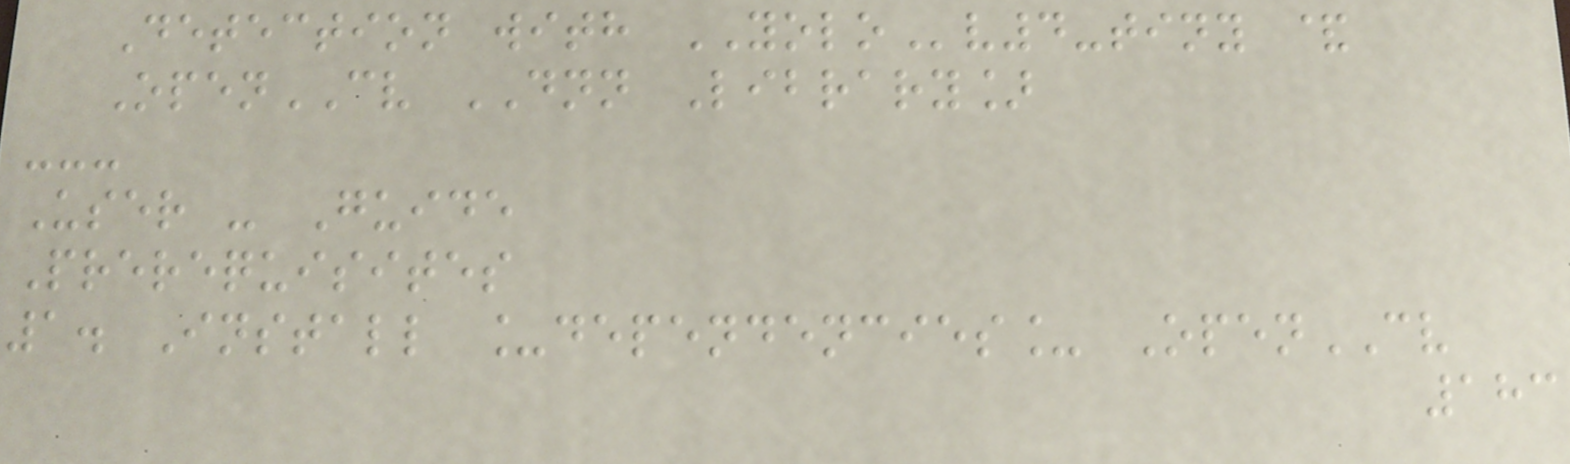Detection with YOLOv4-tiny &
OpenCV DNN Library]
---
User - Guide
Prerequisites
1. Install _dependencies_ OpenCV
183
